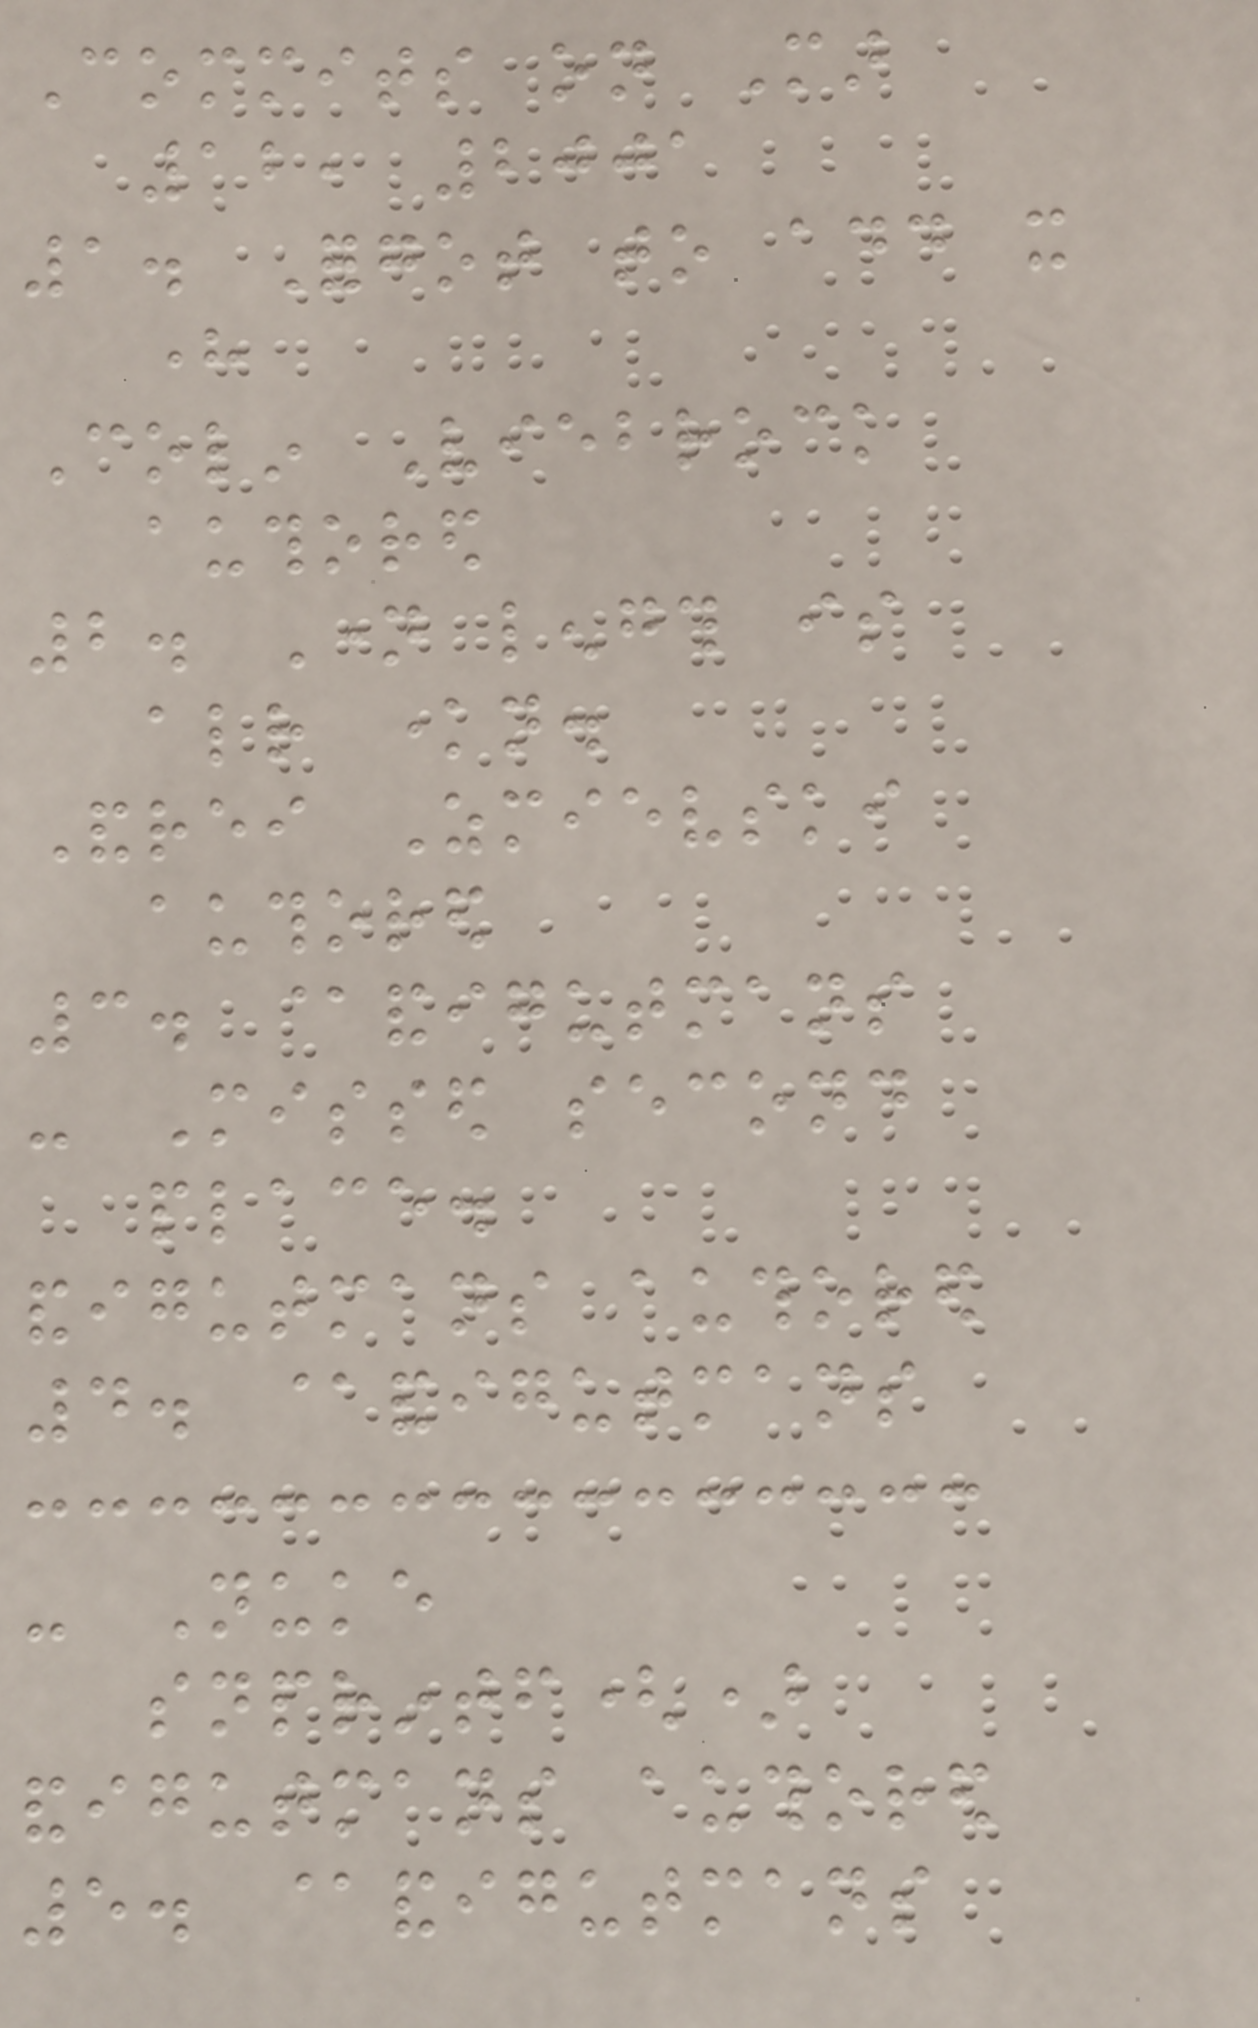Commits on Mar
12, 2001
1. Forgot to add it
here
Colin Viebrock
authored
2. Name length is
already known.
Andrei Zmievski
authored
3. @andigutmans
- Missed second
place.
andigutmans authored
4. @andigutmans
- Nuke
snprintf()
andigutmans authored
5. @andigutmans
